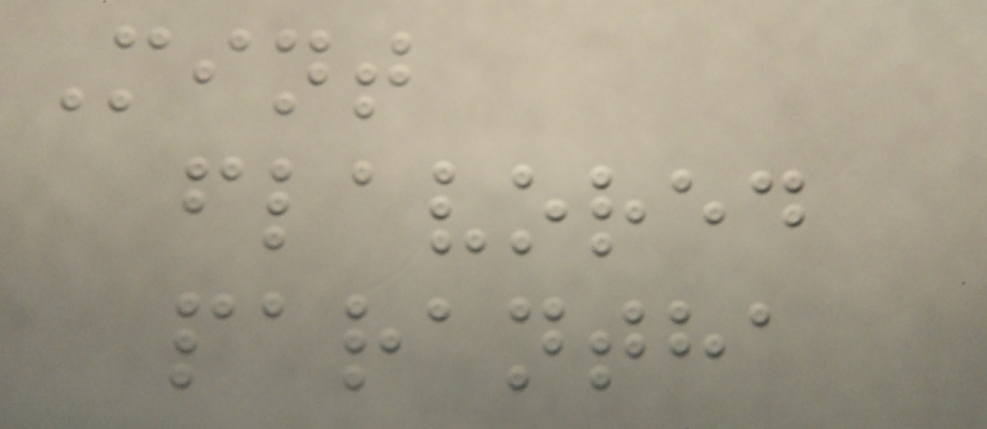Mint
flavored
parantha
